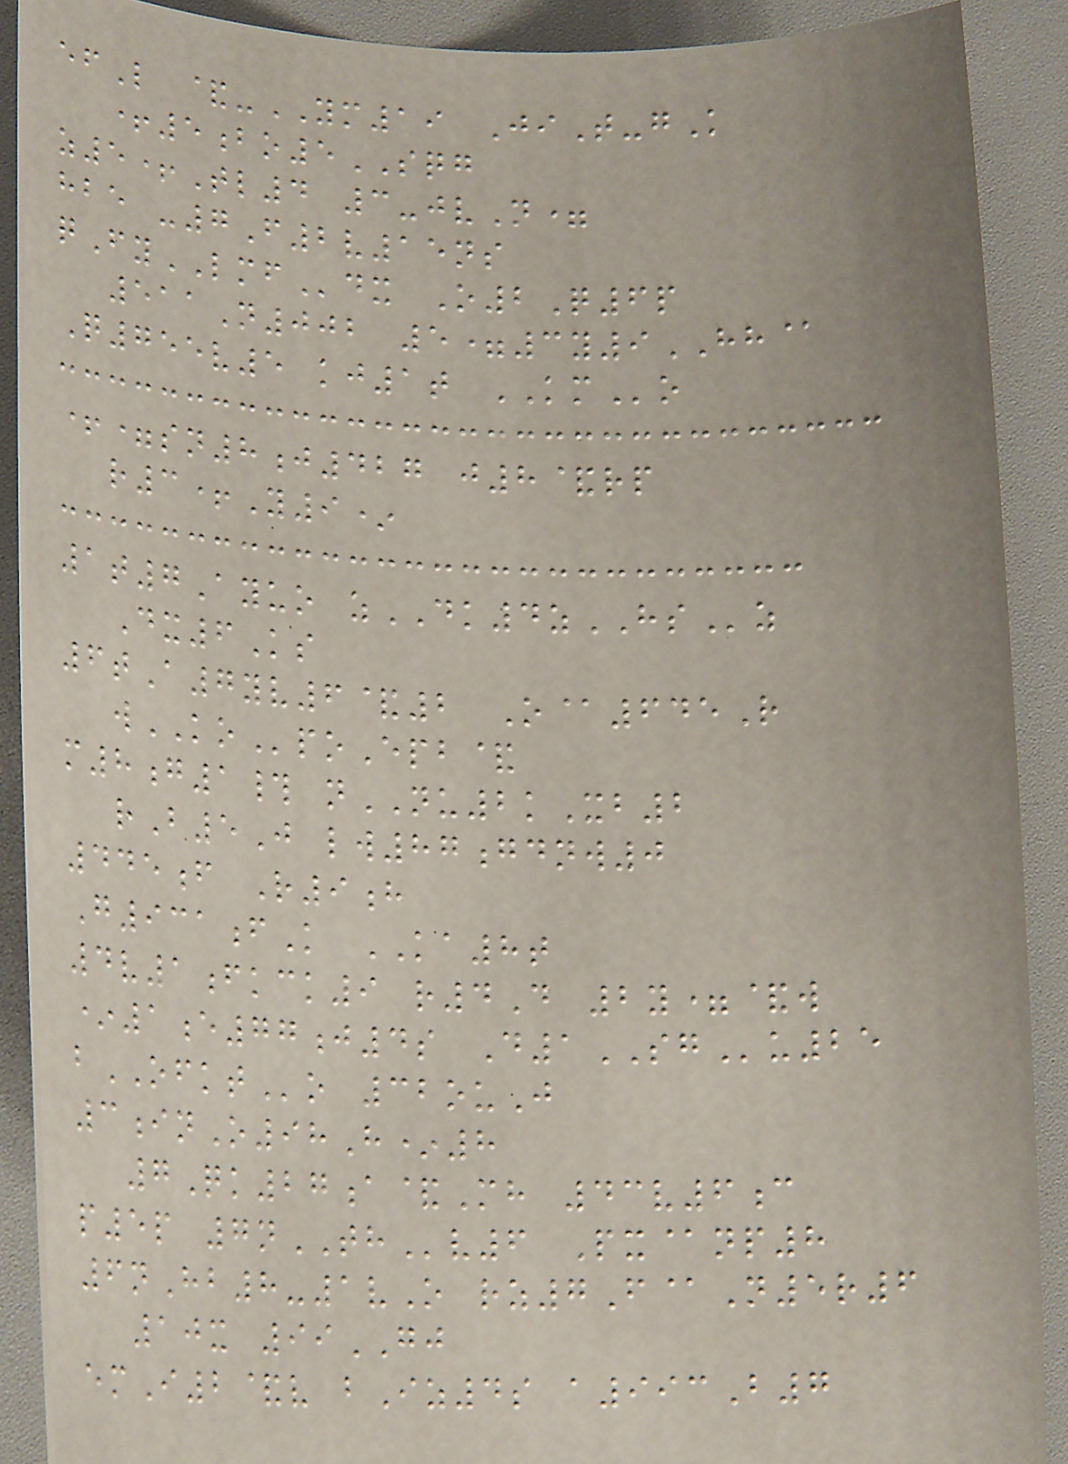efL &-YM19 JiT-gK
+5bo5SQG
z5+Tl4 3-jvN=
hbe -7F2v15ns
qFyLMFdx O2Q6p
511N002 5=3y9HH@
Q755v5 kj1t KMo
+=sn8j427 j8&rp
r3+Y9*
1t7Ayuo zDK4zHSz
Dx6Ks
6tA7yv6&2 O@645R
wKOpoEpb&
m8g1# nNU2kXb2
rB5J lw87gdnw0
445f R9h
G931fK KA8t
4v1fkck9 r4D 2y=&w
*1e77j4s D1SGu25
bOFKTo 32ouJ
3inO98H*8
7Qk27a&Mh 43v6c
p5p 7nTHv6 Px@np8
6nHb8-1vO rz7F@N5r6
10x 99GJ
emI2&v bIz4s a993B7
